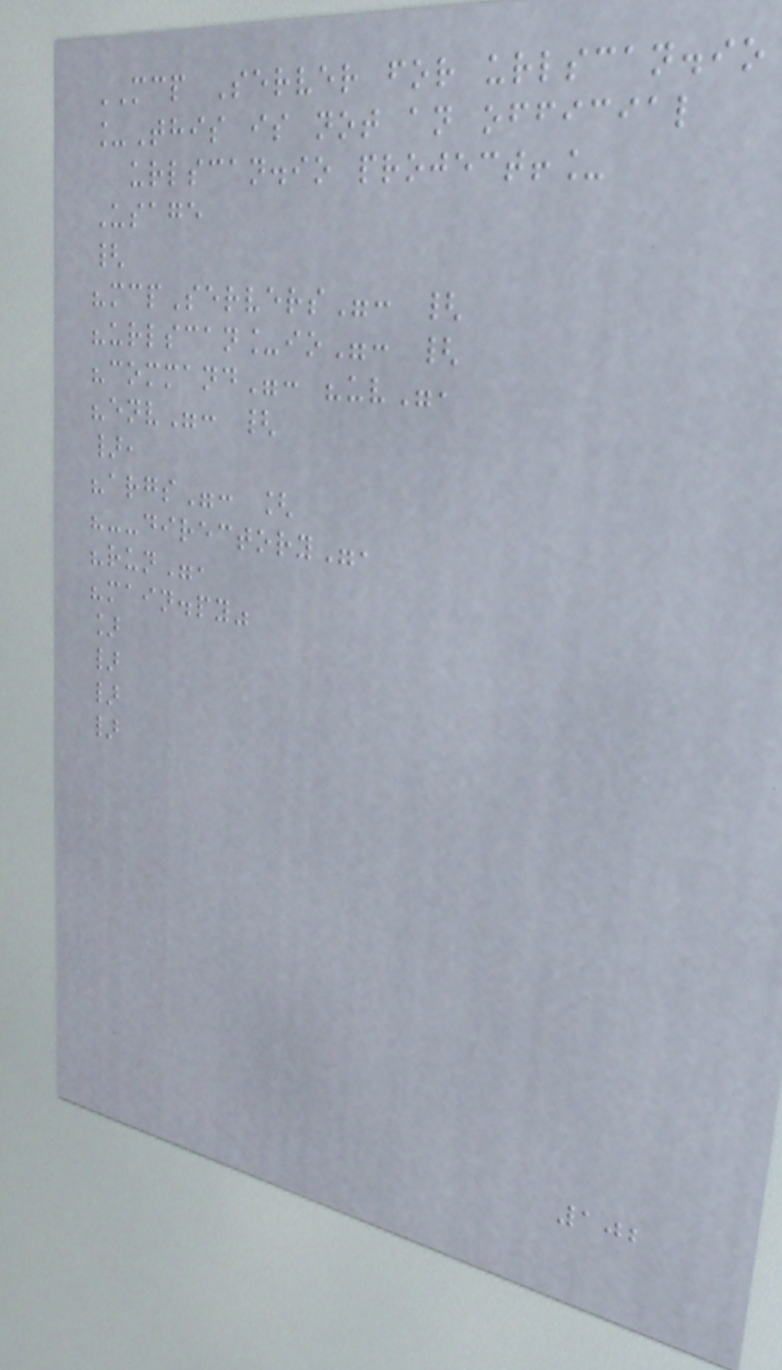MCP Server for urlscan.io
_This is not an official
urlscan.io project!_
Usage
{
"mcpServers": {
"urlscan_io": {
"command": "uv",
"env": {
},
"args": [
"--directory",
"run",
"main.py"
]
}
}
}
102
